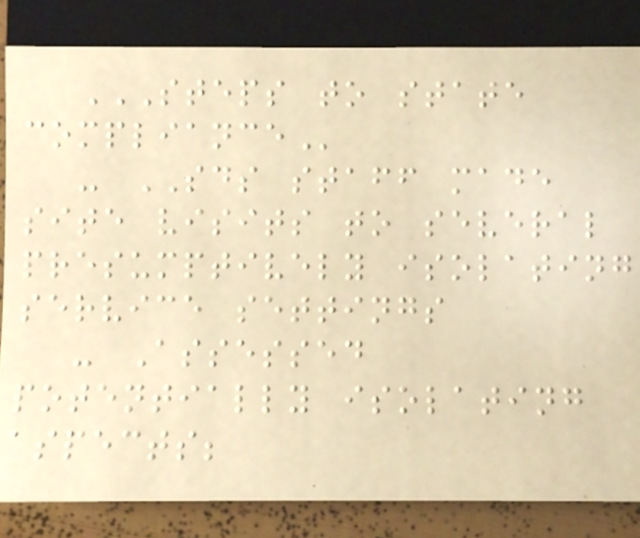STEPS TO STATE
COMPLIANCE
- SDS staff made
site visits to several
presumptively isolating
service settings
- Assessed
potentially isolating
aspects;
